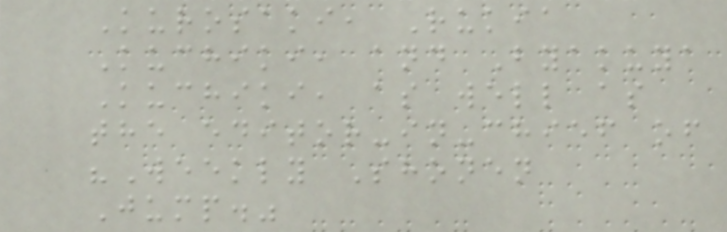Kurosaki, Rukia
Kuchiki, and Byakuya
Kuchiki, as well as
the editor-in-chief of
"Weekly Shonen
Jump."
